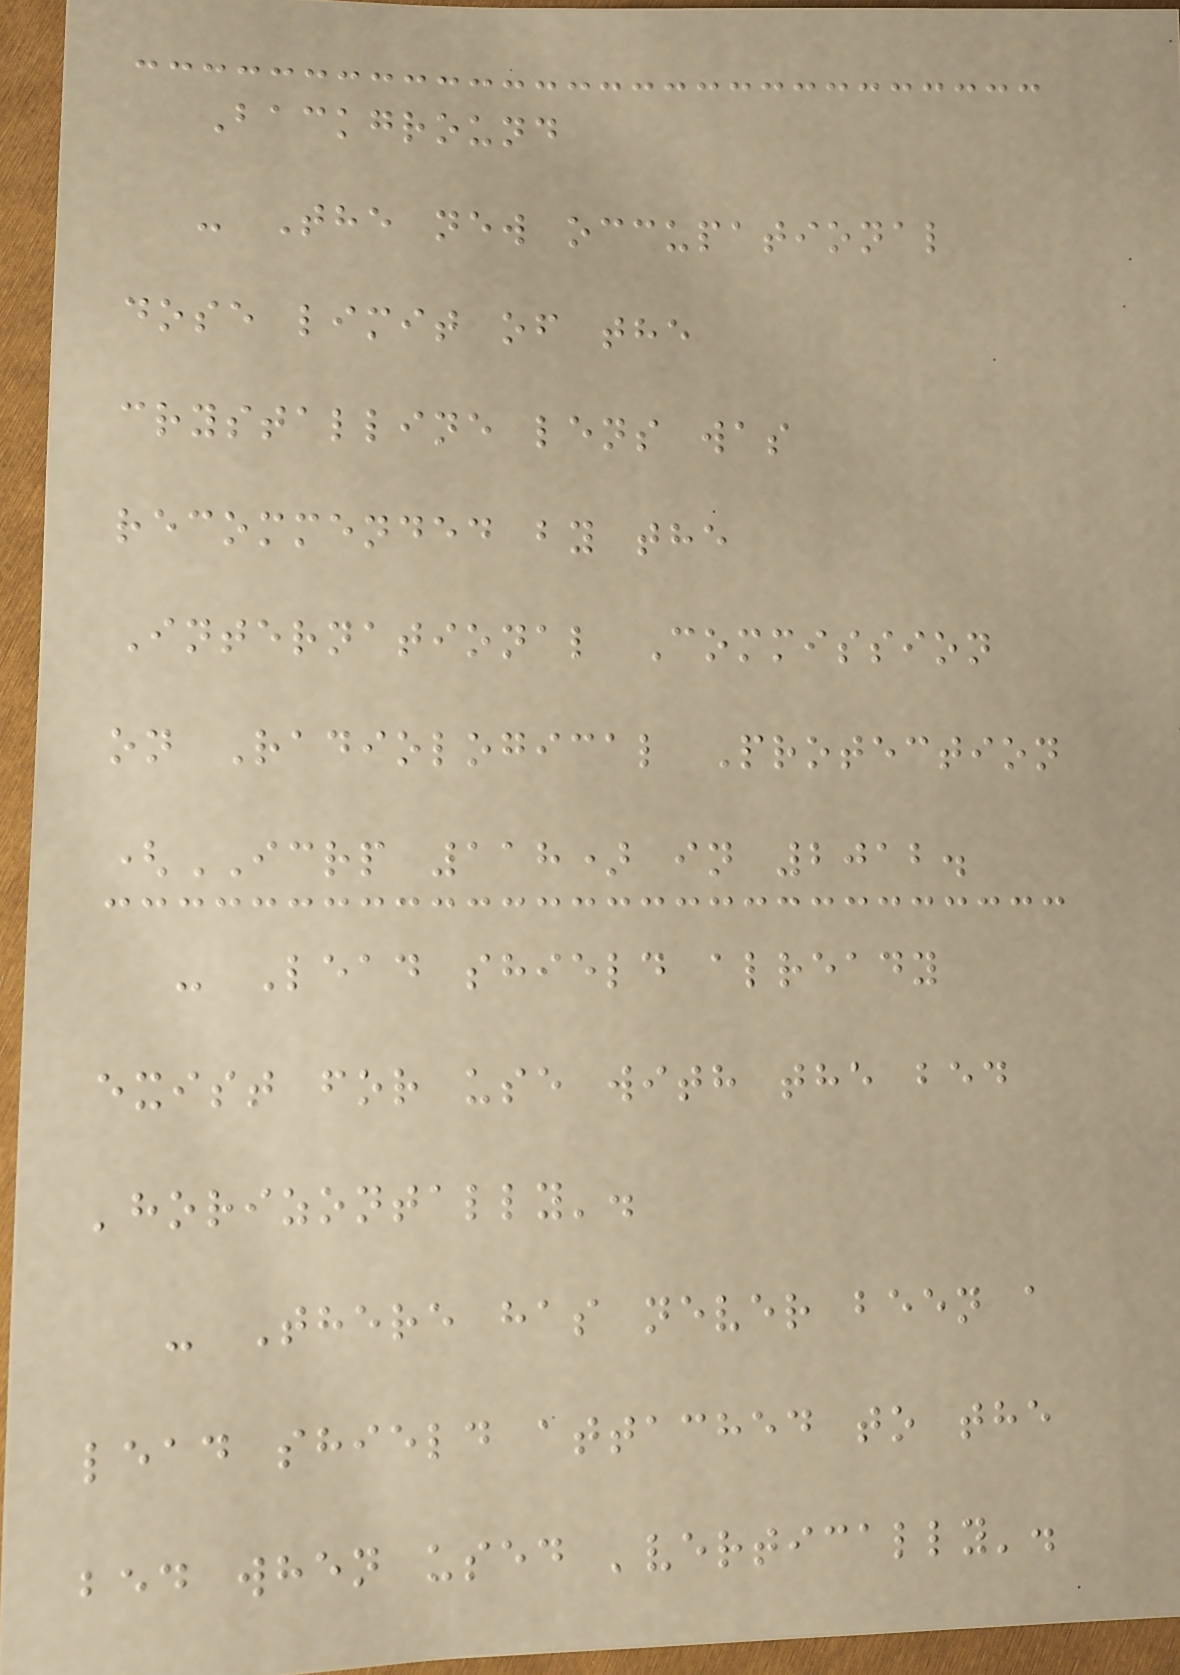Background
- The new occupational
dose limit of the
crystalline lens was
recommended by the
International Commission
on Radiological Protection
(ICRP 118) in 2012.
- Lead shield already
exist for use with the bed
'horizontally'.
- There has never been a
lead shield attached to the
bed when used 'vertically'.
